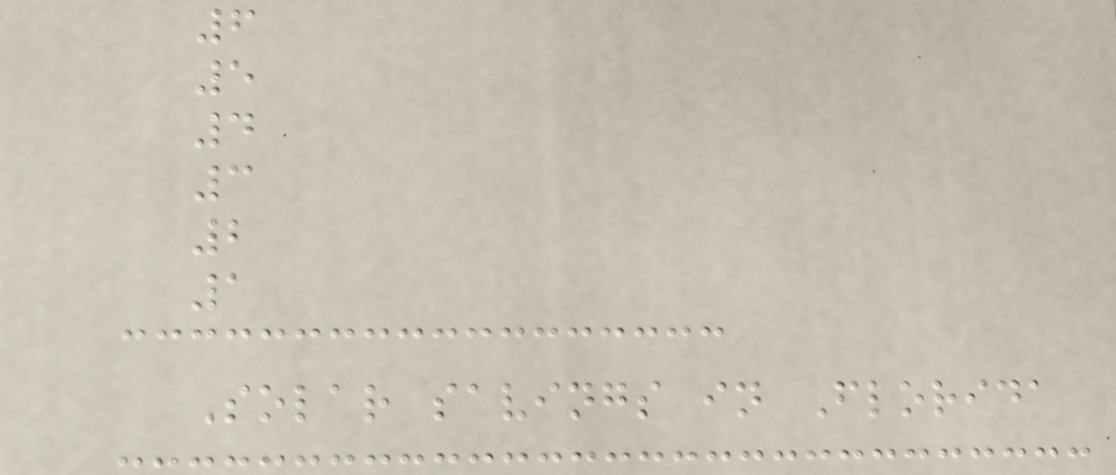6
5
4
3
2
1
Solar savings in Florida
